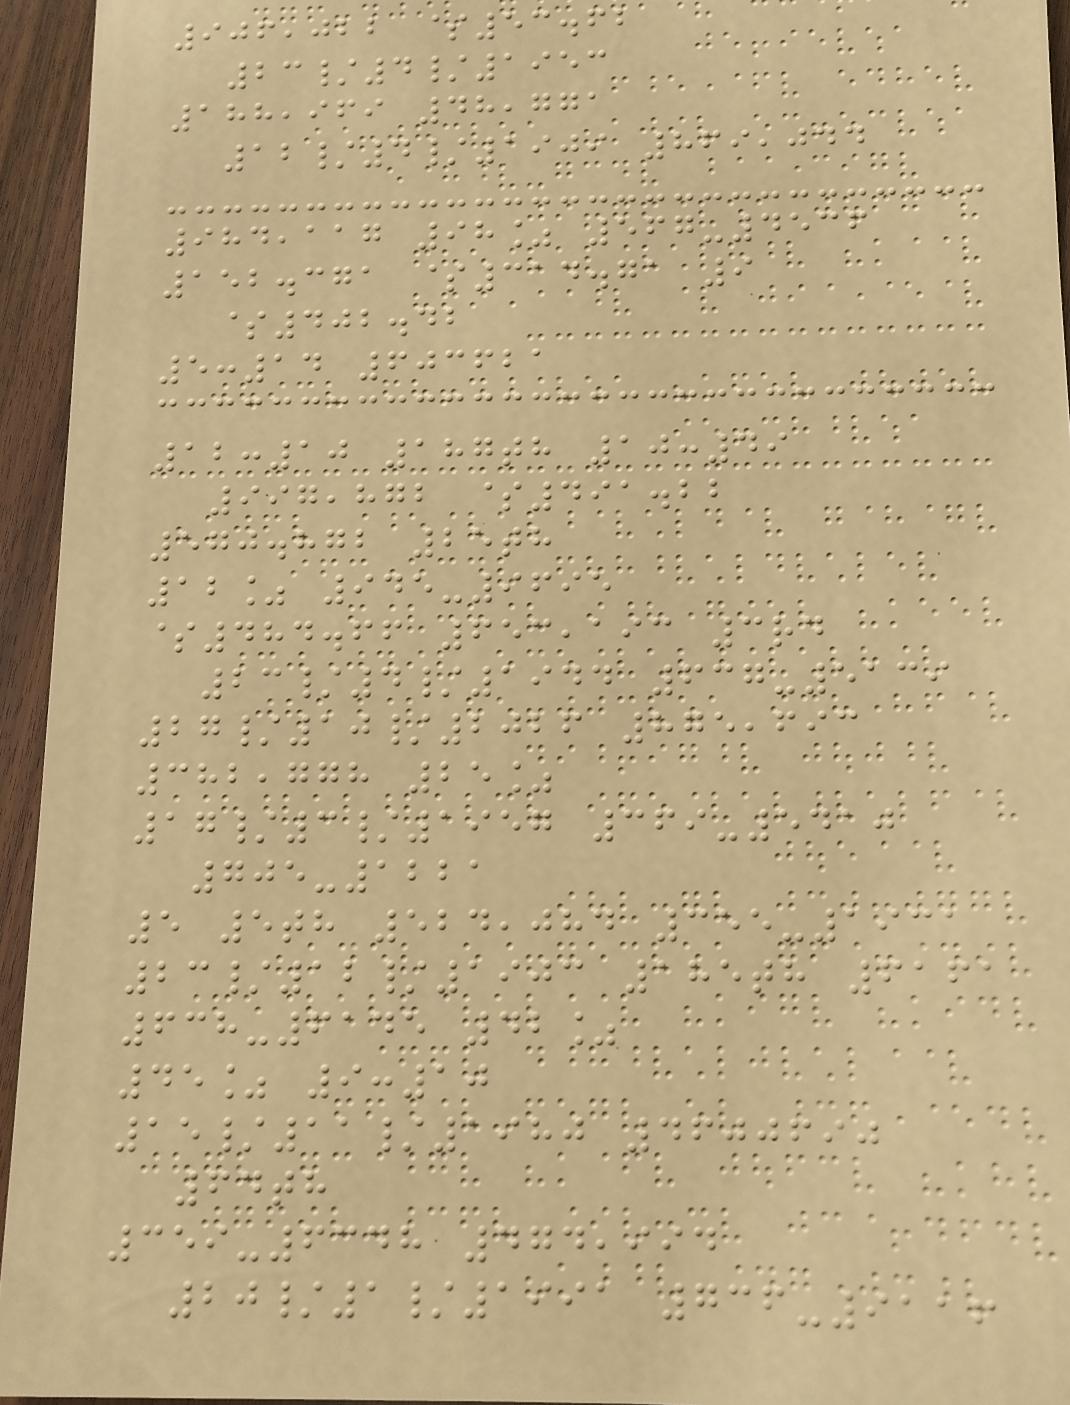906,022 $53.62
23/4/1953
188,969 48,771
12/4/1909 869,044
984,117 98% 567-4536
152.371 $314.71 9
$402.42
5:14 603621
12:10 187th 10:49
997,872 $491.22
570.872 25th
12% 945-9695
$484.66 653,193 3rd
23/4/1944 637-5139
27/10/2026 875,693
382,778 25%
17/3/1957 369-5410
705-1221
5 5th 524,084 355-1931
23/12/1903 185th 6161
638-6145 42%
45% 9:10
15/11/1980 4600690
64th
359-6348 474,994
20/1/1991 736-9116
